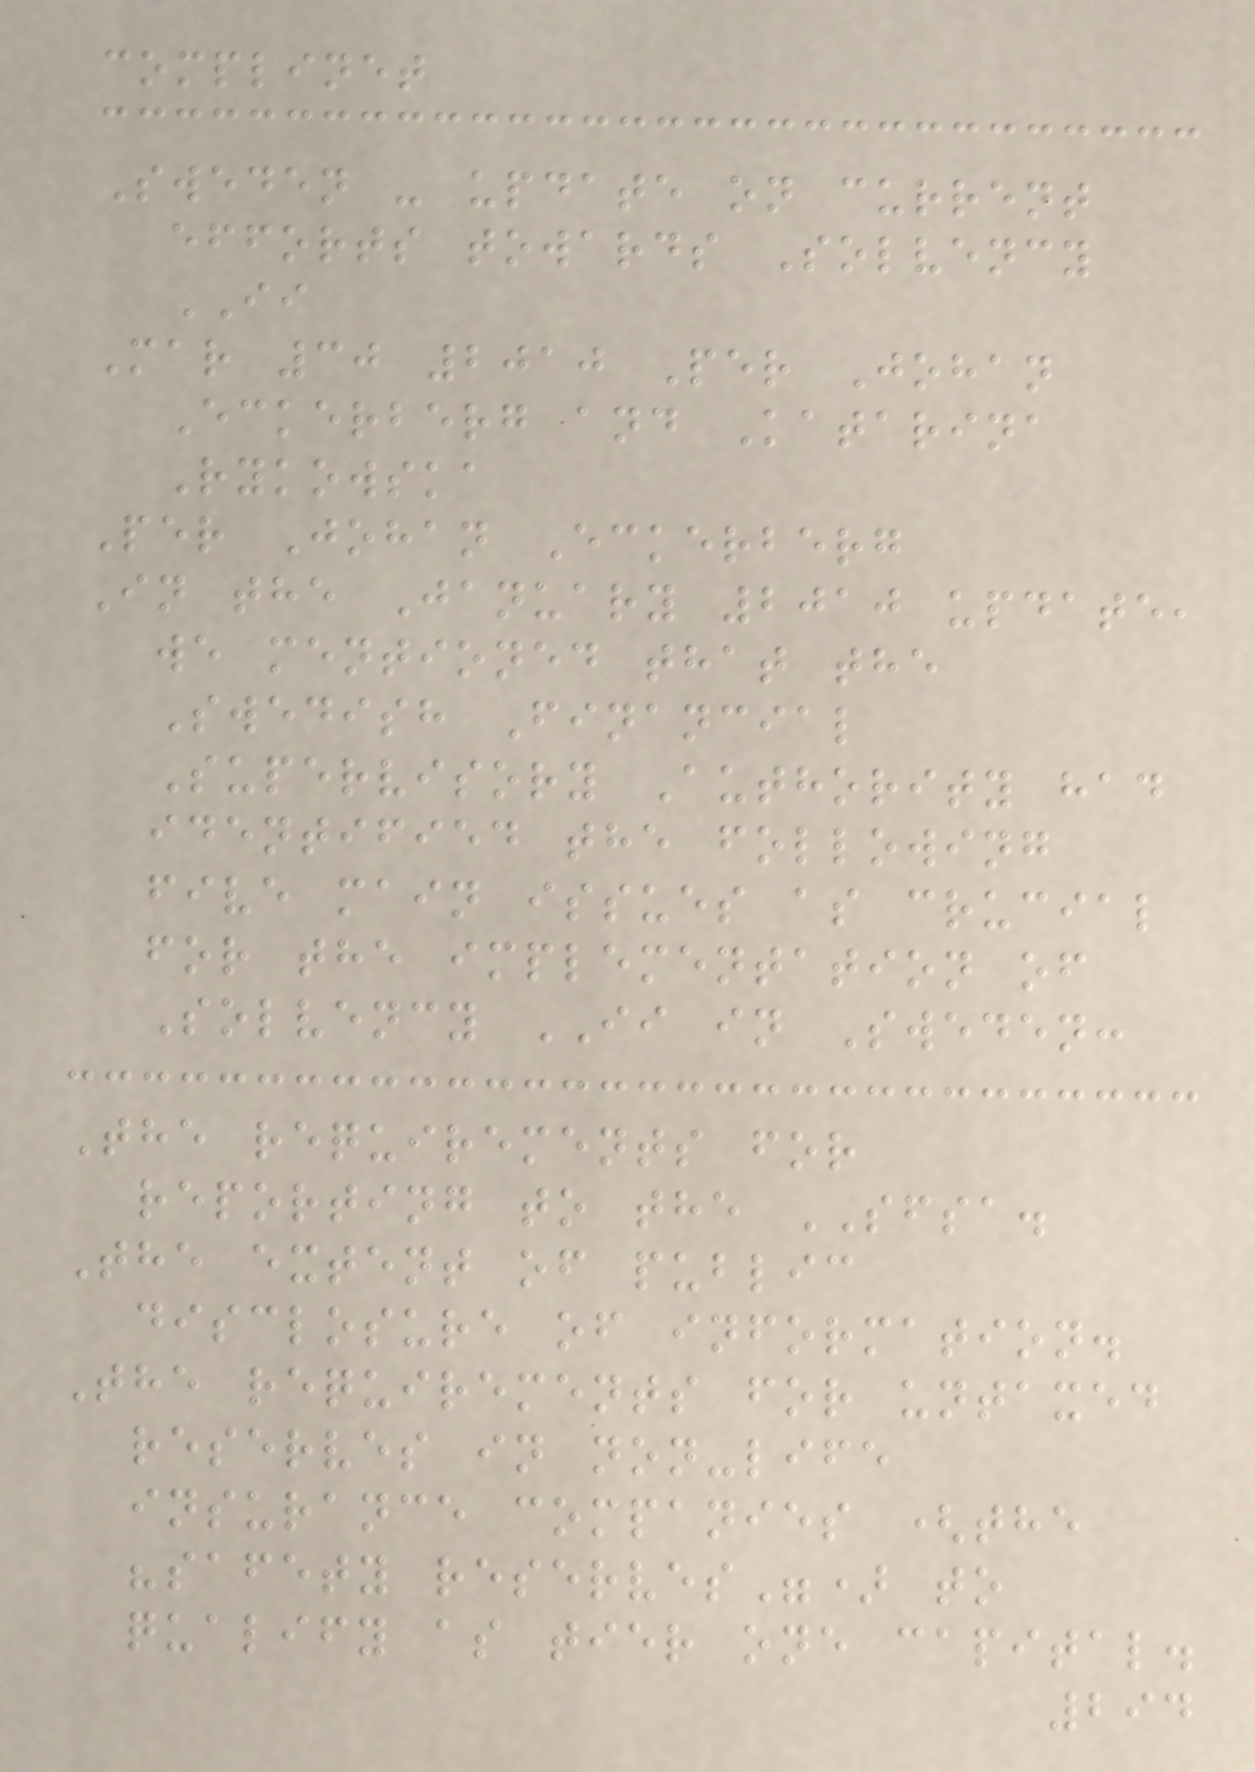complinet
Sweden - update on current
efforts towards Solvency
II
Mar 30 2010 Per Johan
Eckerberg and Katarina
Rykowska
Per Johan Eckerberg
In the January 2010 update,
we mentioned that the
Swedish Financial
Supervisory Authority had
identified the following
five main issues as crucial
for the implementation of
Solvency II in Sweden:
The requirements for
reporting to the SFSA.
The extent of public
disclosure of information.
The requirements for untaxed
reserves in non-life
insurance companies (the
"safety reserves") to
qualify as tier one capital.
294
